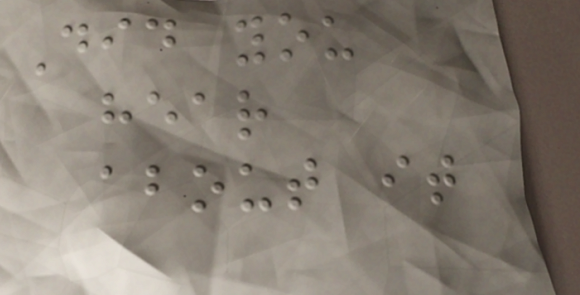Did you
hear
about it
